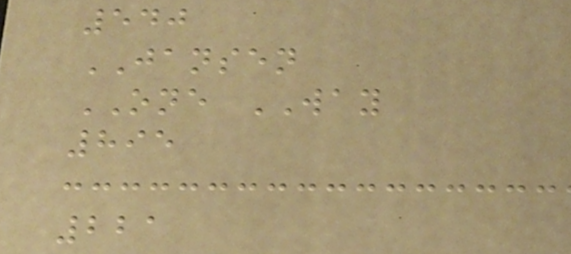540
JANSEN
ONE WAY
895
221
